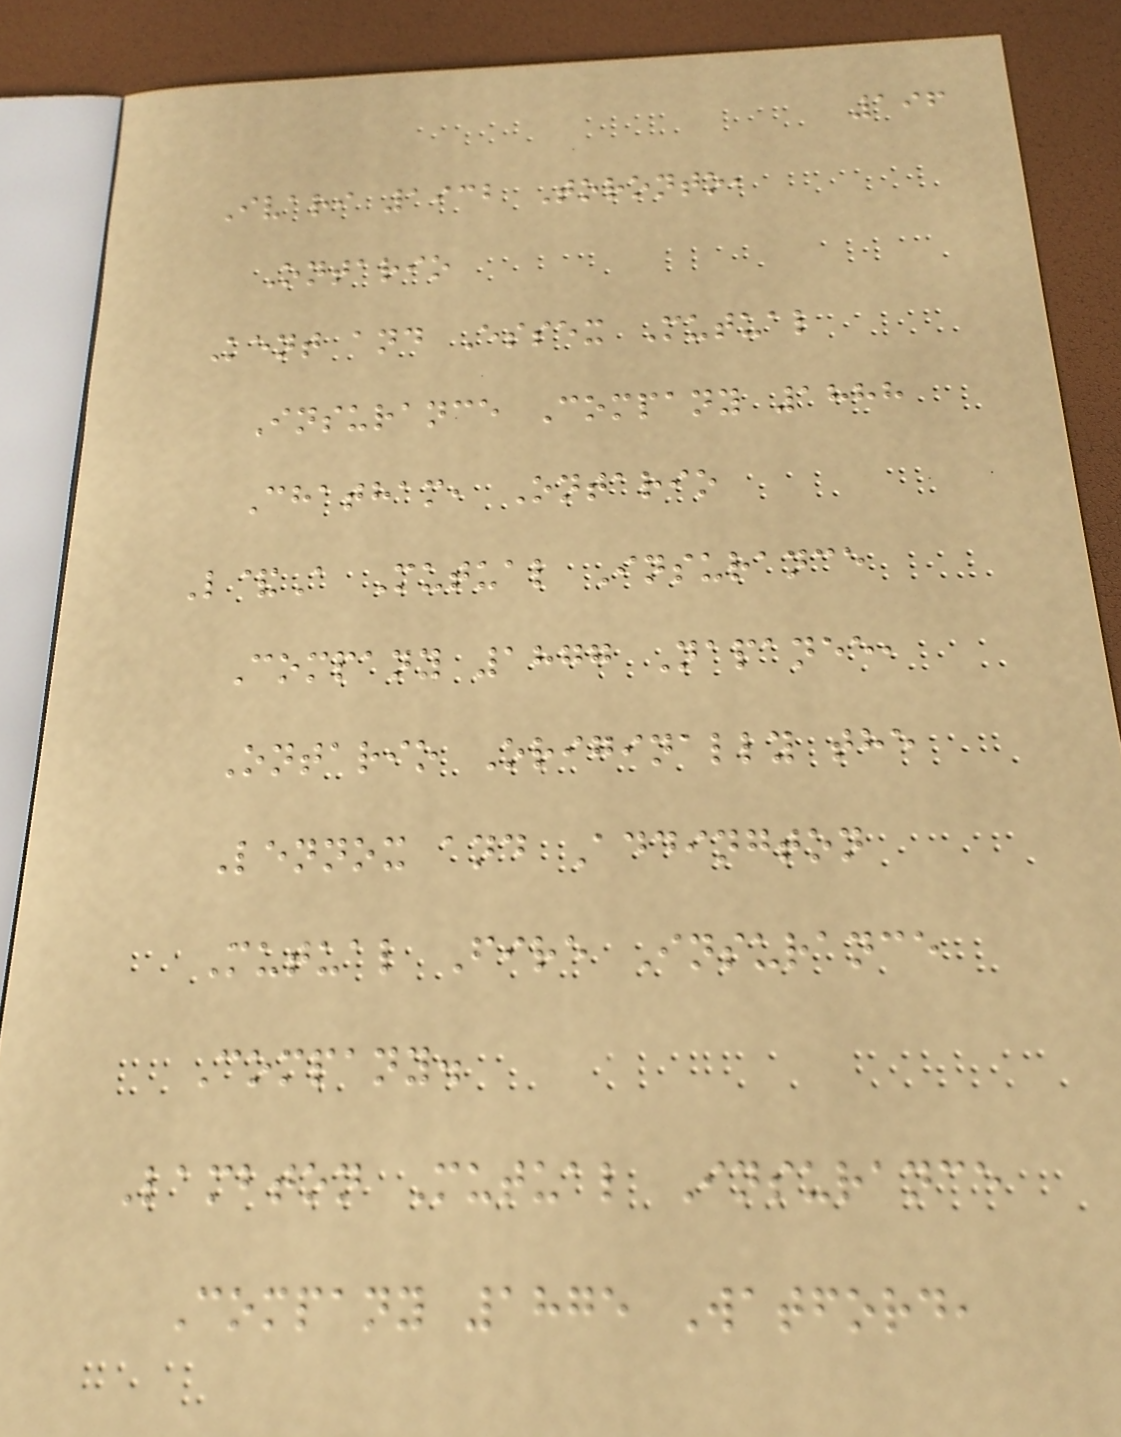196
Ivari 1932 Toronto,
Ontario
Kent and Essex Mutual
Insurance Company 1888
Chatham, Ontario
L&A Mutual Insurance
Company 1877 Napanee,
Ontario Originally the
Lennox and Addington
Mutual Fire Insurance
Company.
Lambton Mutual Insurance
Company 1875 Watford,
